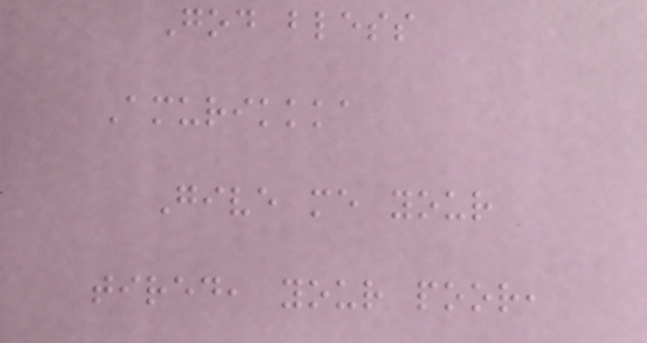God bless
Amurikkka
Give me your
tired, your poor,
